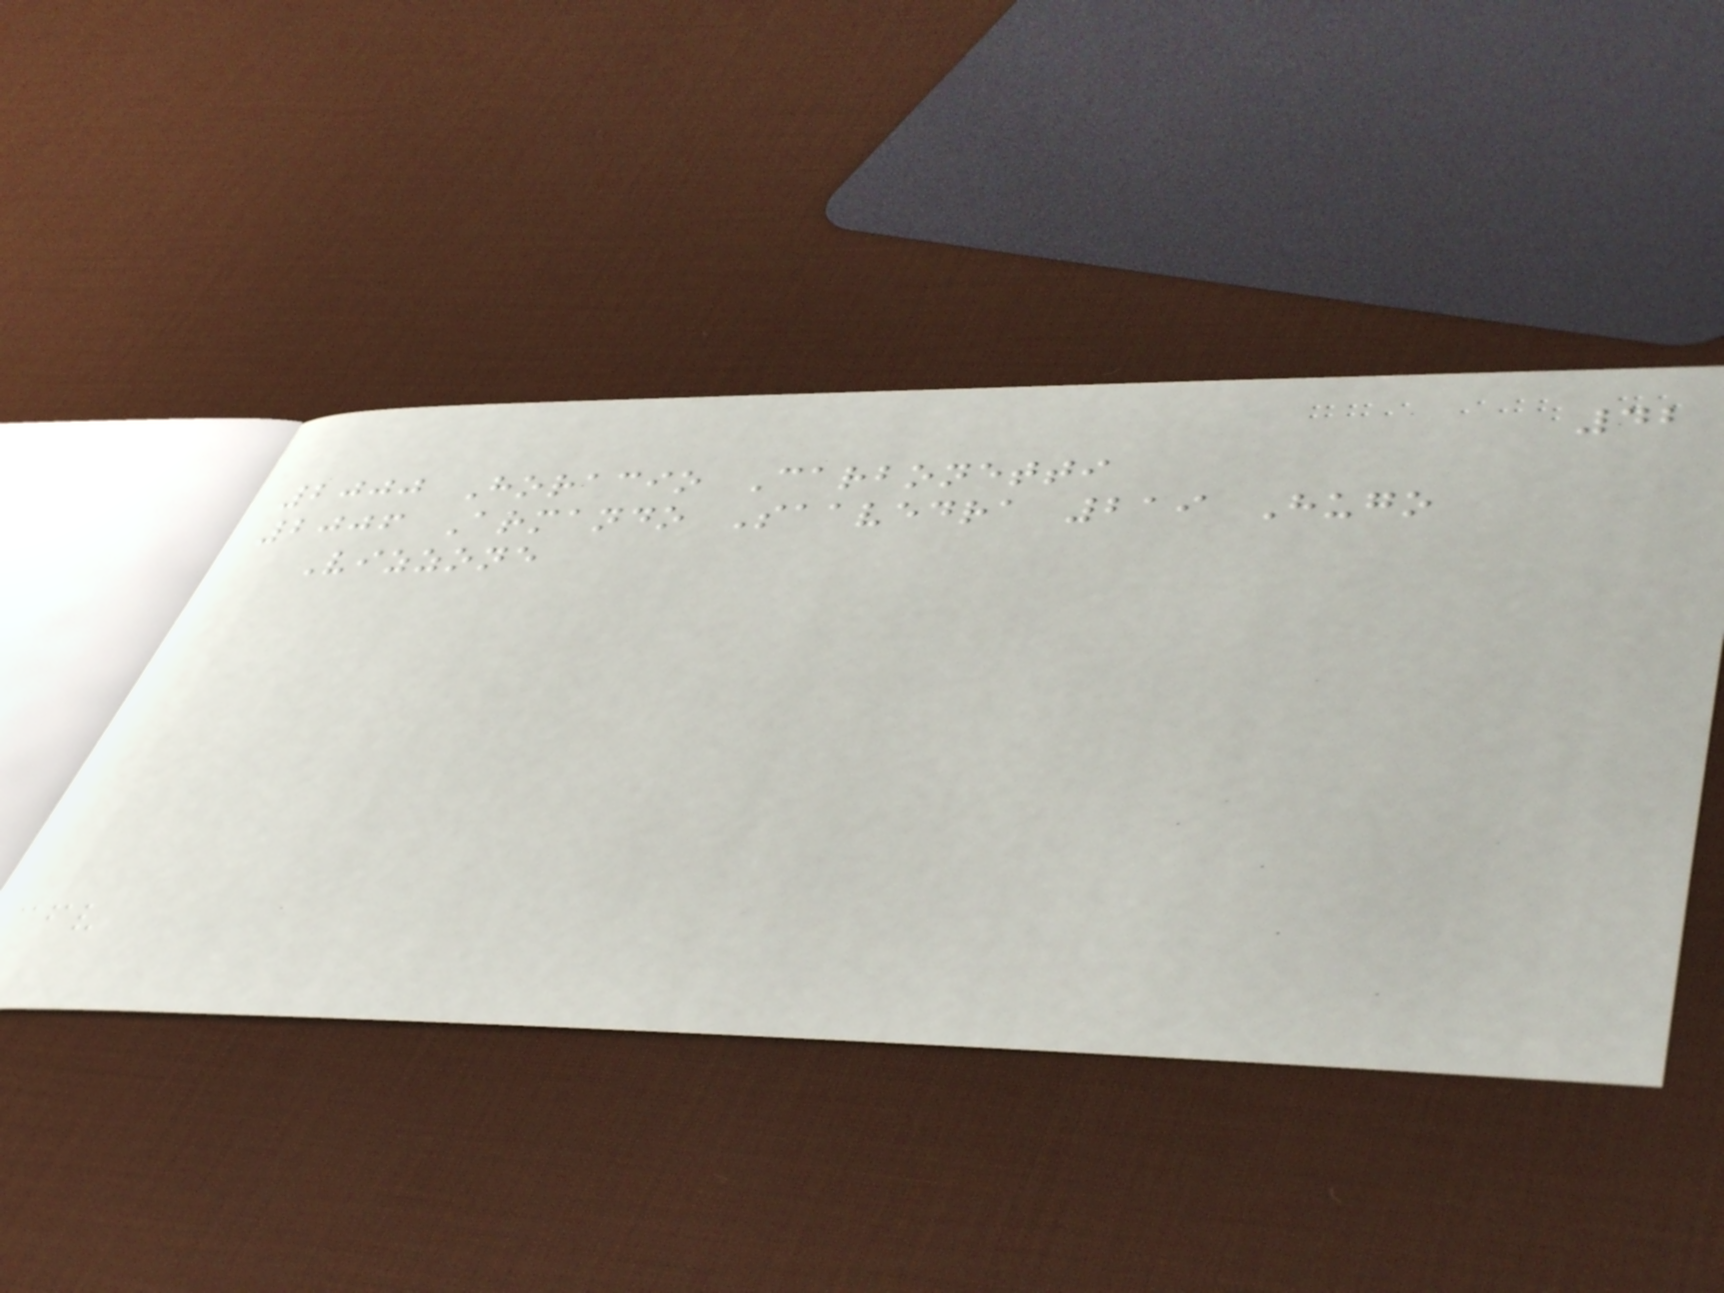42
2000 Horacio Carbonetti
2006 Armando Saavedra 219 Hugo
Vizzone
